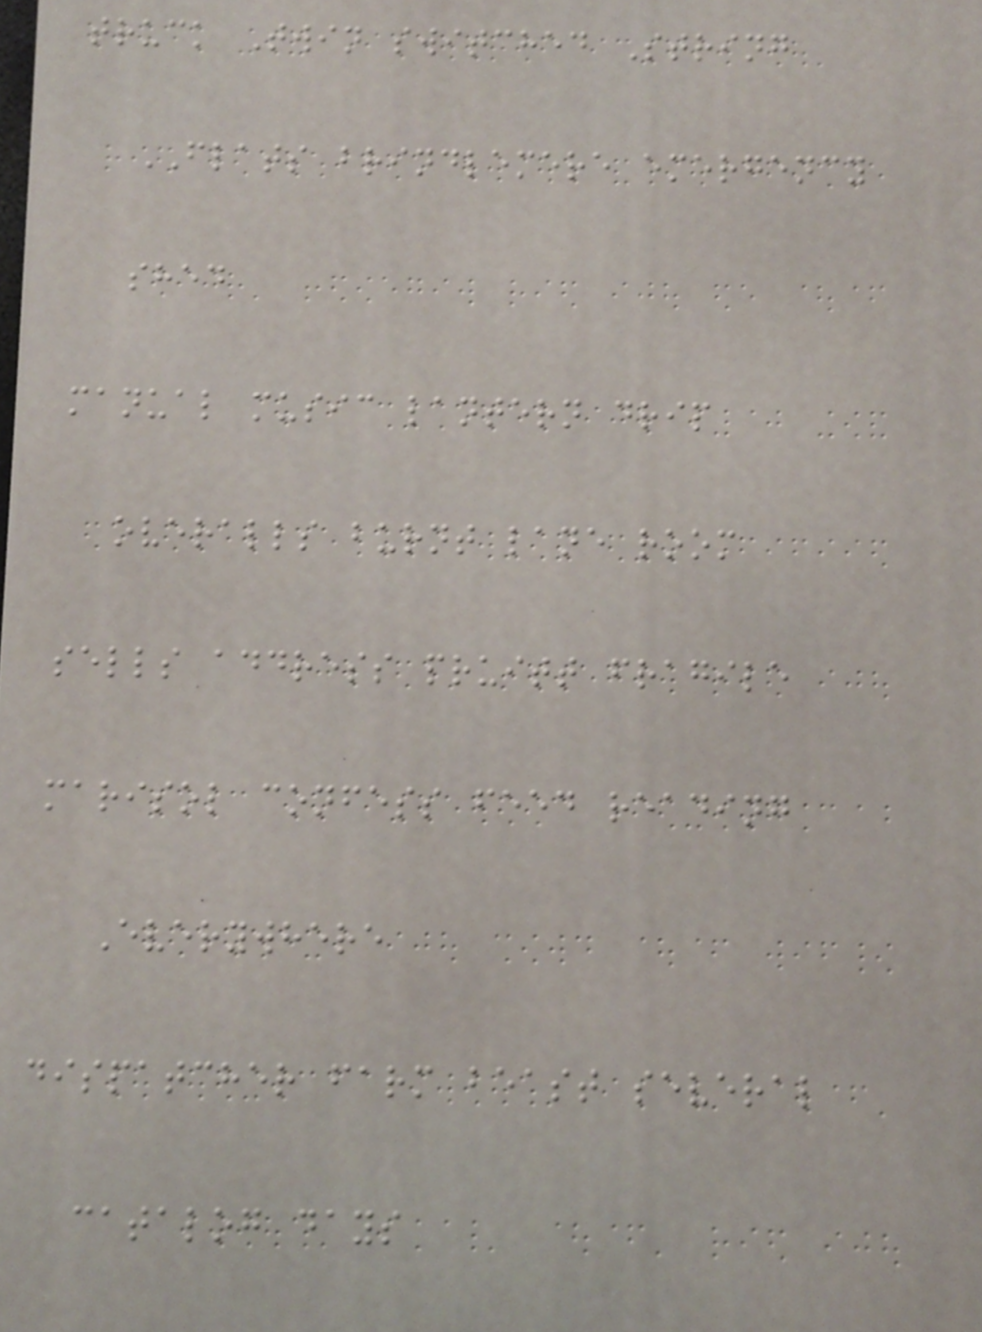truck Twin switched String
FLATS brindlemere emergency
shed
manual music lantern drip
overalls burnt lane room
sells address pruitt fragile
marisol confess feed reading
Everywhere
dispatcher farm beast several
catalog days
